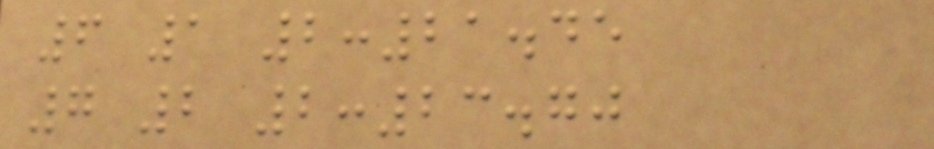6 1 2:21.45
7 2 2:23.70
